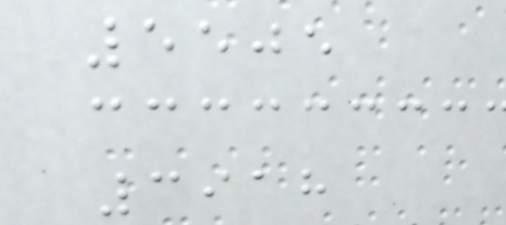5505
3918
